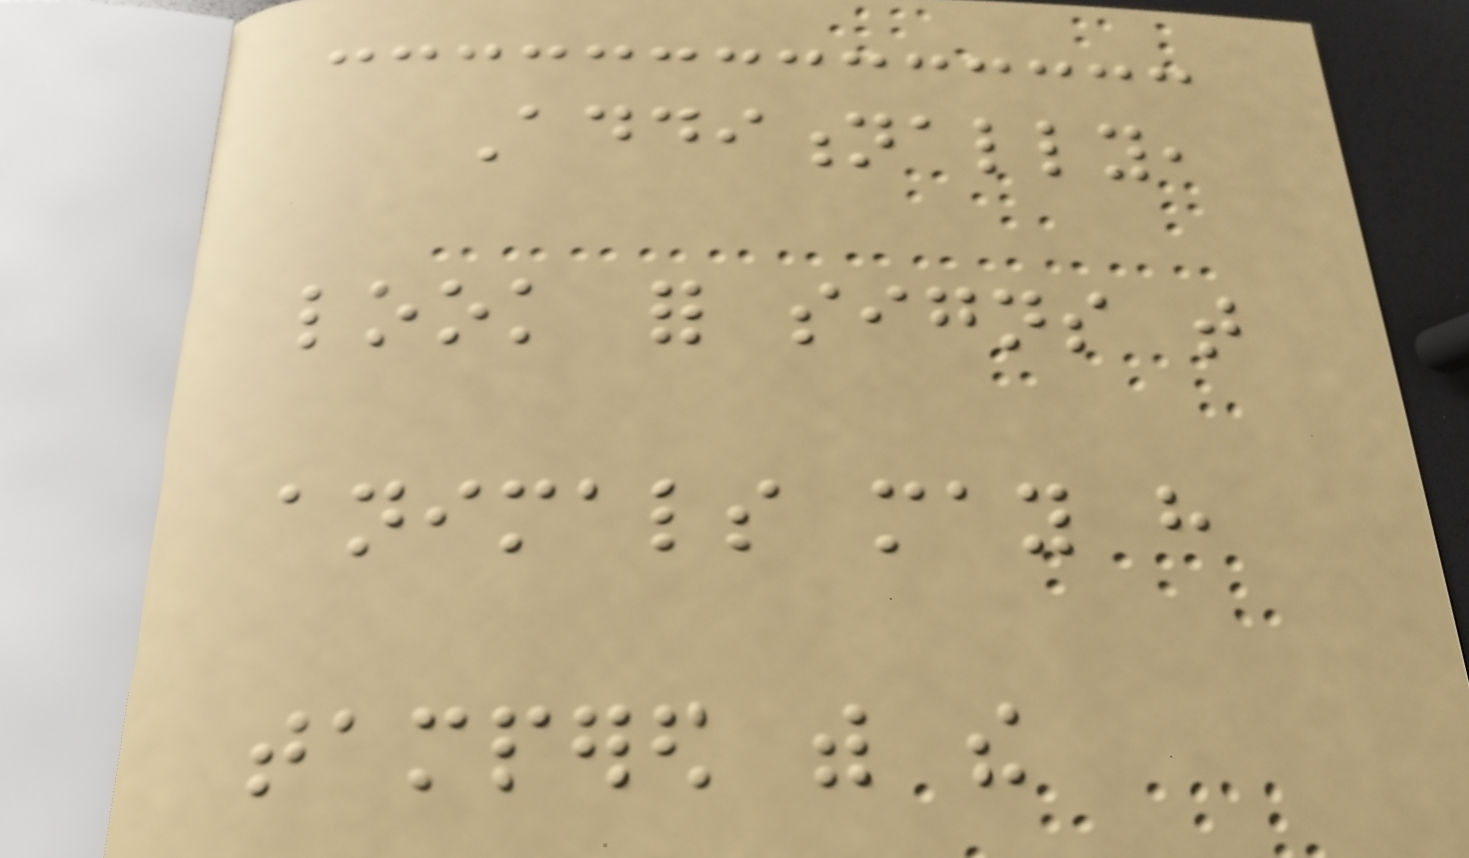Additionally,
look for signs that
animals may have
tampered with the
